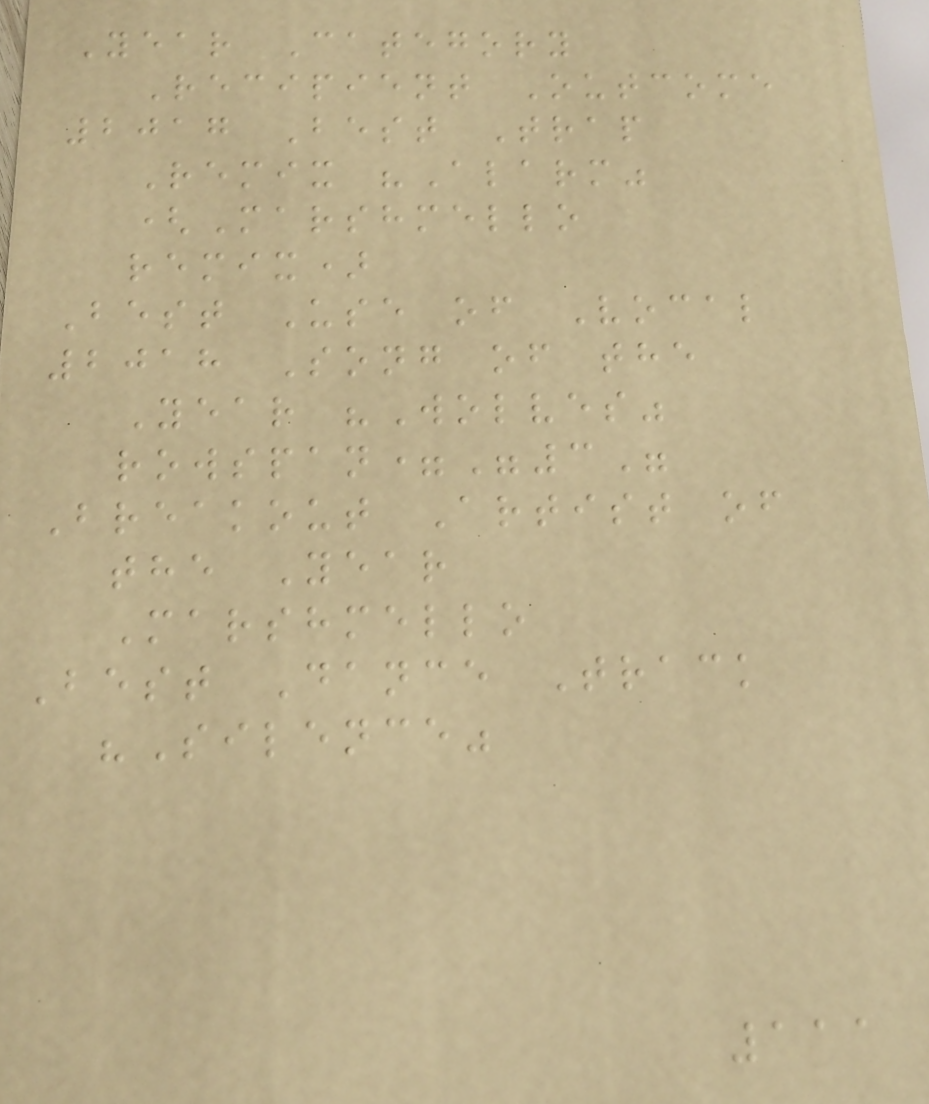Year Category
Recipient Outcome
2017 Best Trap
Remix "Alarm"
(Marshmello
remix)
Best Use of Vocal
2018 Song of the
Year "Wolves"
rowspan="3"
Breakout Artist of
the Year
Marshmello
Best Dance Track
"Silence"
111
